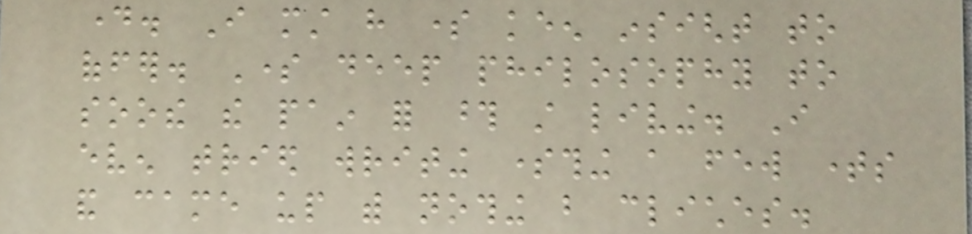day. I must have some keen insight to
offer. Some deep philosophy to
soothe the pain for those still living. I
even tried writing something a few times
and came up with nothing but cliches.
